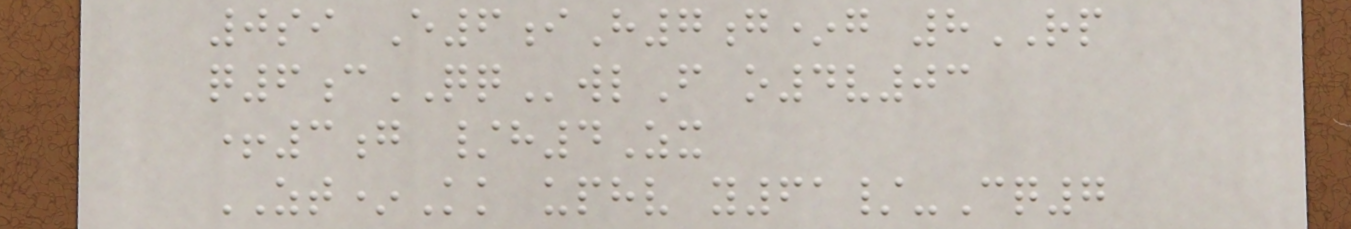0si E6iH7g*g 8RP
q6cQQwlF o4v03
+3g /h4Zx
ZT*Kk uphv y61/-Cq7
